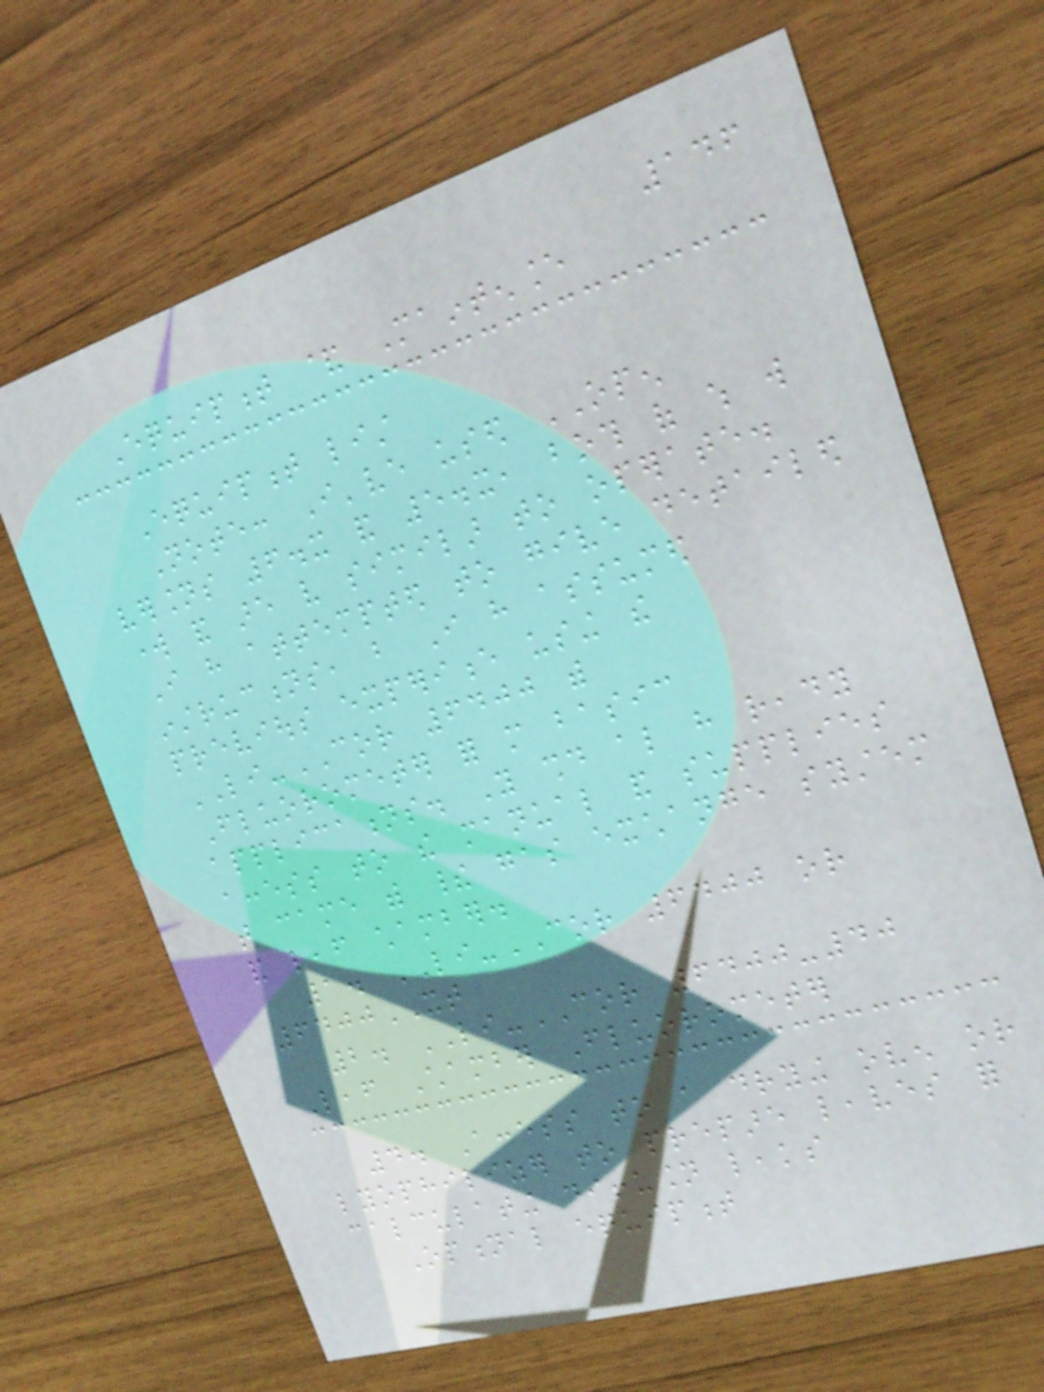146
Equipment & Maintenance
Equipment list
Note: I've used OPEN
versions 6.x and 5.x, both of which will
work and are very similar to operate.
I have attempted to give detailed
instructions, but I have assumed
previous experience using the
LI-COR 6400 with
Fluorometer for more basic
applications. You should also have ready
access to the manual and supplies
that came with their gas exchange system
and leaf chamber.
1. LI-COR 6400 or
6400XT
2. LI-COR 6400-40
Leaf Chamber Fluorometer
4. Access to a drying oven or
lyophilizer to prepare leaves for
calculating diffusion leaks
Optional equipment
